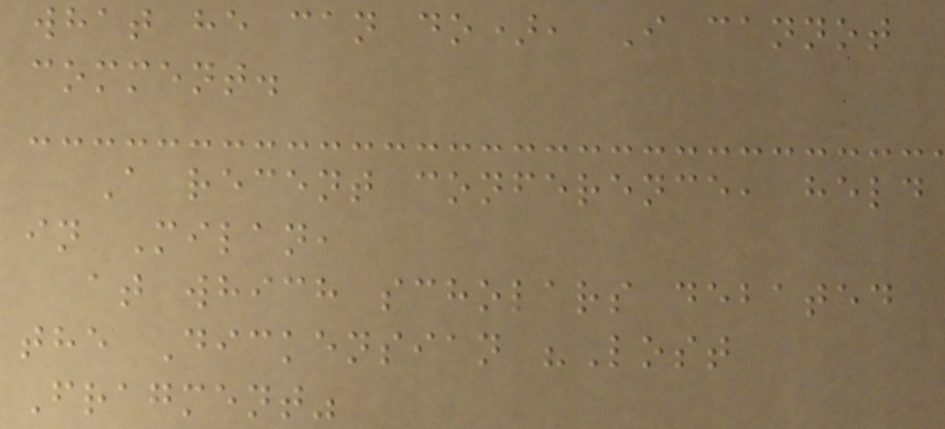what he can do), I cannot
comment.
A recent conference, held
in Milan,
at which scholars debated
the Dickensian "Lost
Fragment"
